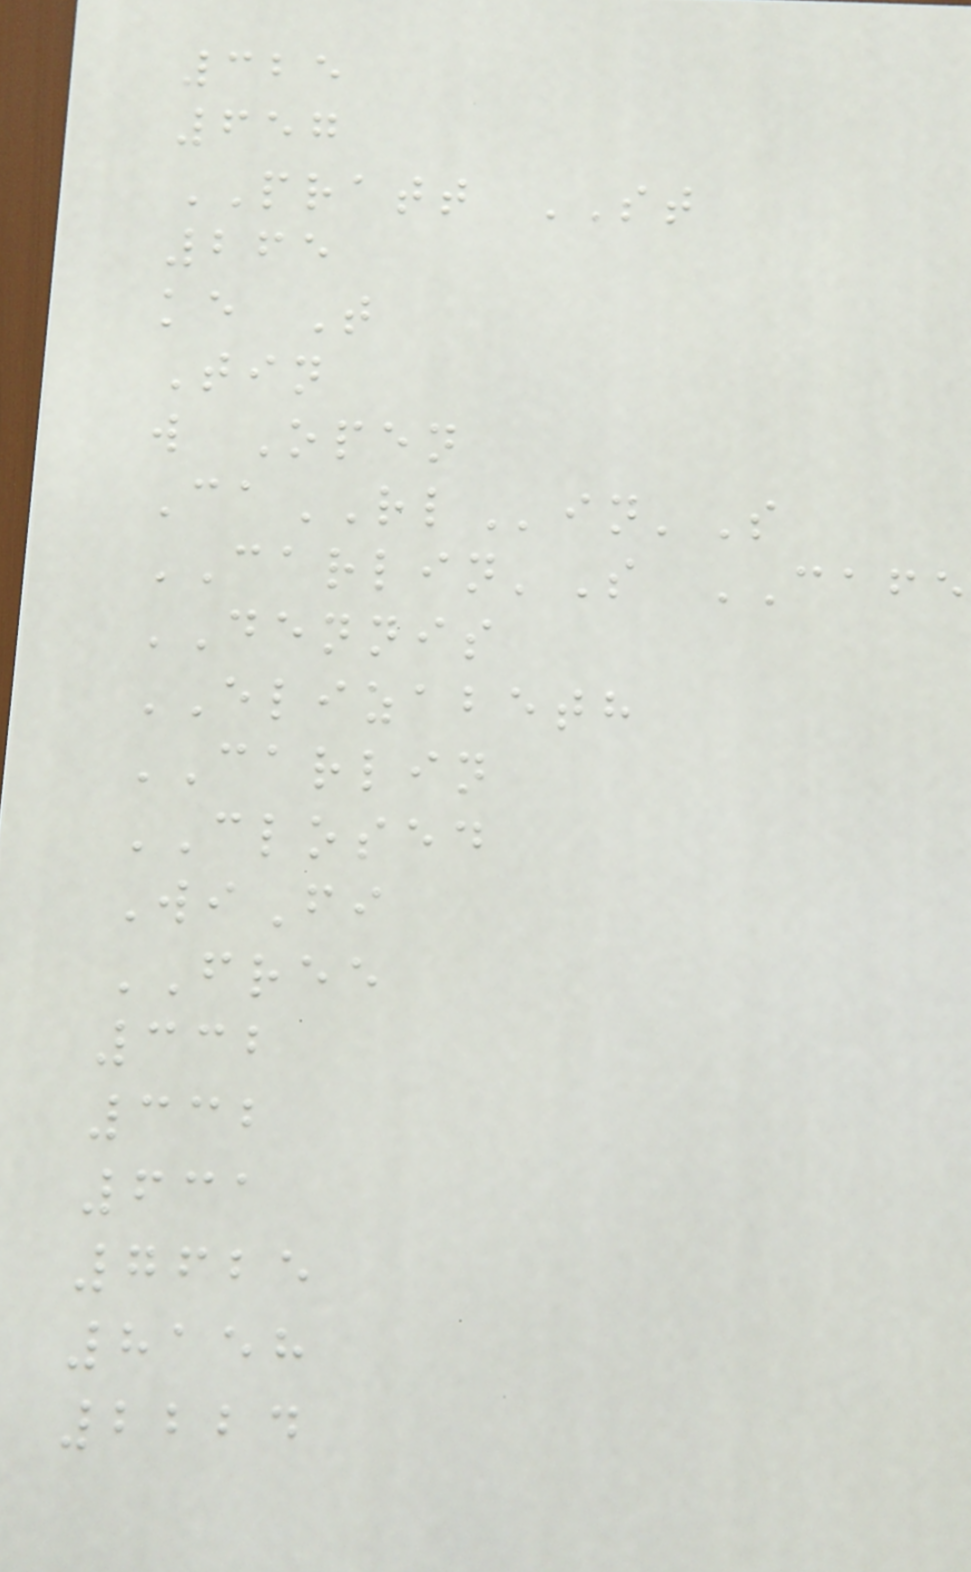325
657
PRATT ST
265
ke T
Tin
w Open
CaRLin'S
CARLIN'S CAFE
DENNIS
ELIZABETH
CARLIN
CLOSED
WiFi
FREE
332
332
631
7625
8158
2224
